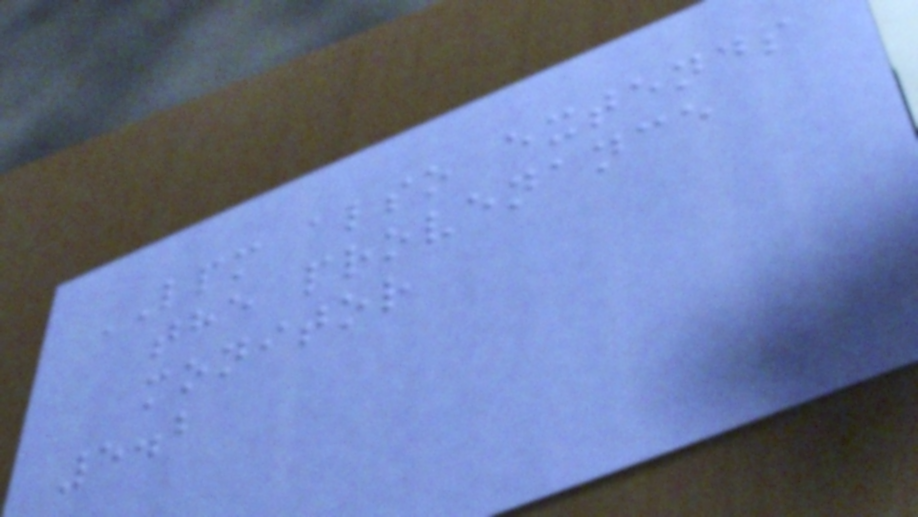LPM also extends
the provenance
monitor
5.2
